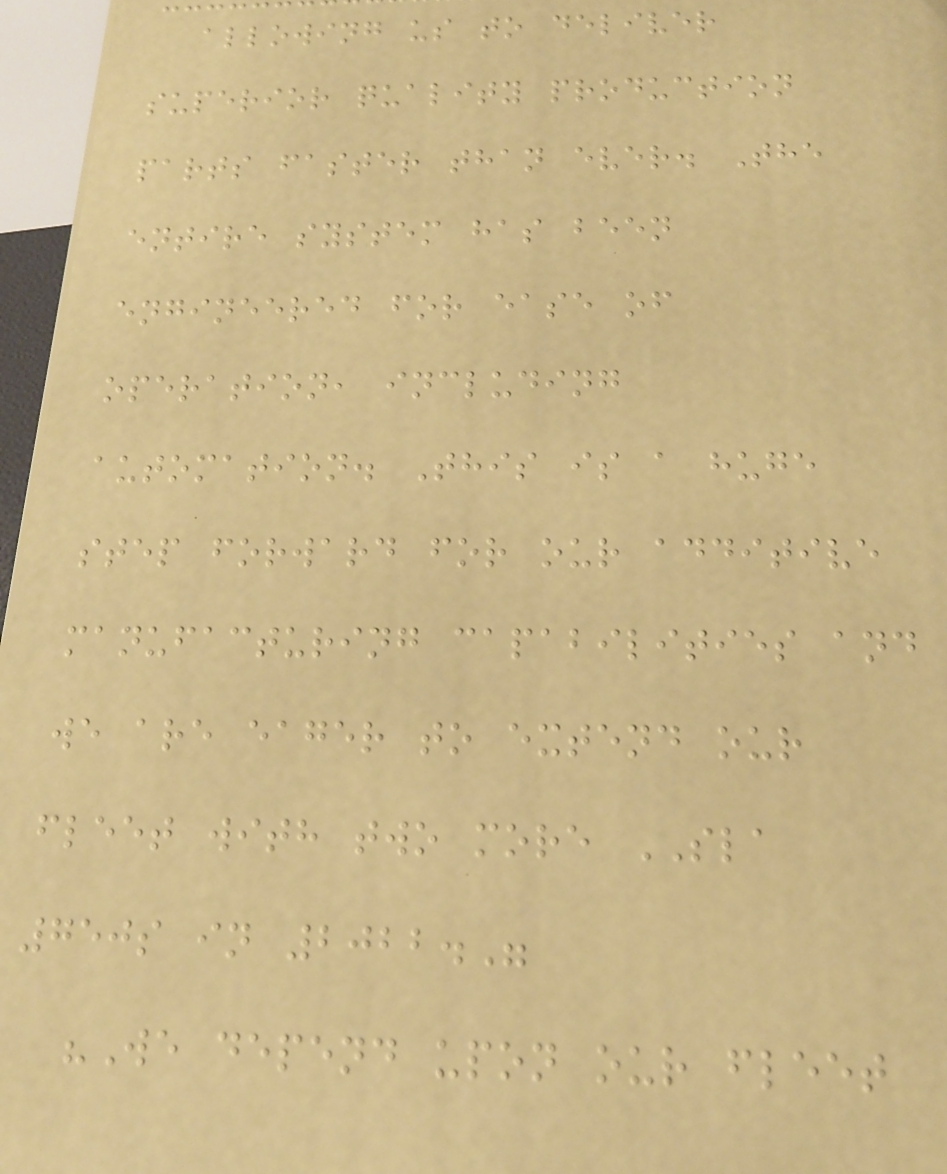allowing us to deliver
superior quality production
parts faster than ever. The
entire system has been
engineered for ease of
operation, including
automation. This is a huge
step forward for our additive
manufacturing capabilities and
we are eager to extend our
fleet with two more SLA
750s in 2022."
"We depend upon our fleet
